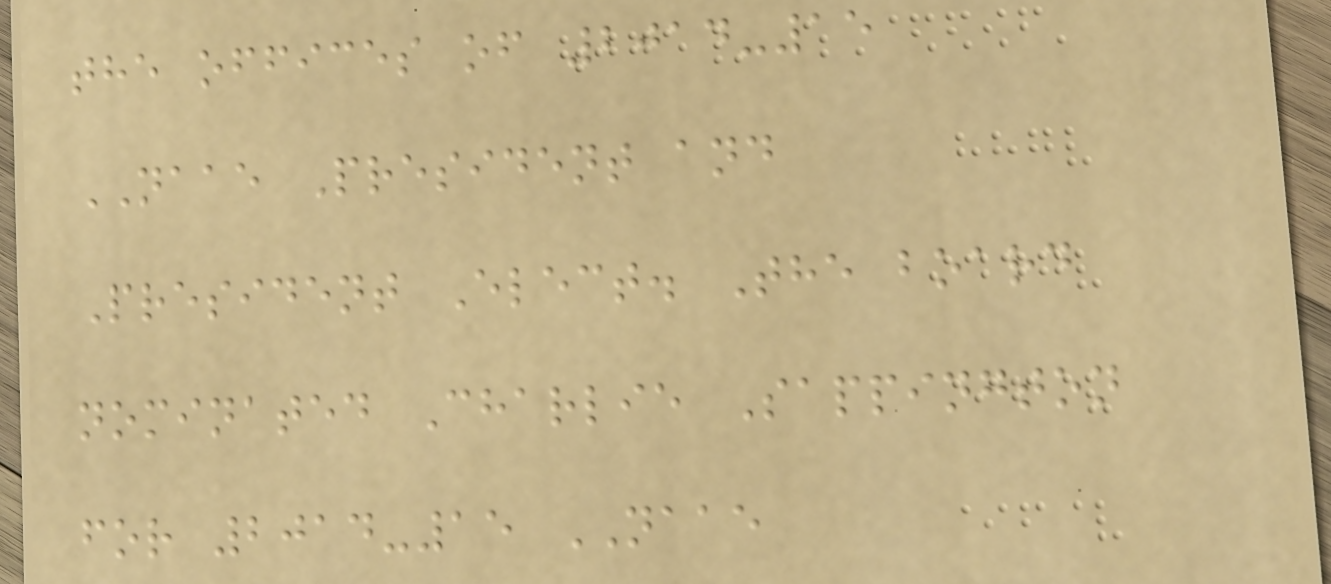the offices of 2014-15
NAAE President and
President Elect. The board
nominated Charlie Sappington
for 2014-15 NAAE
